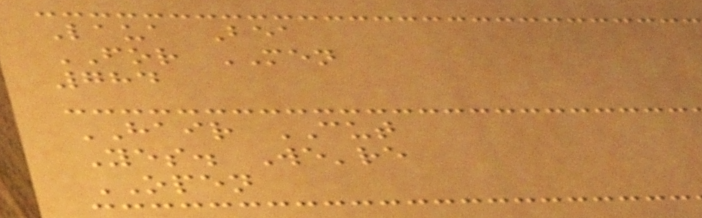Laua Bea
FOR MEN
784
HAIR CUT
Yes. We're
OPEN
